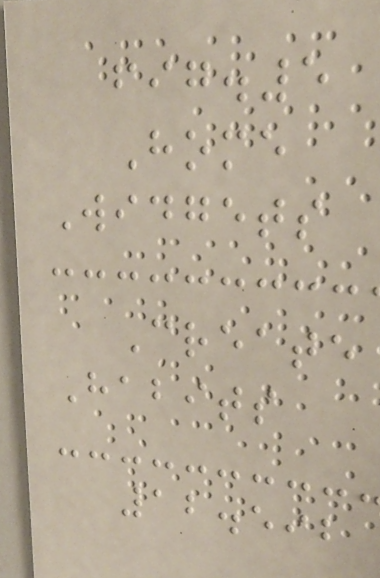fig.5
Home
Widgets
Create
Habits
12.592
